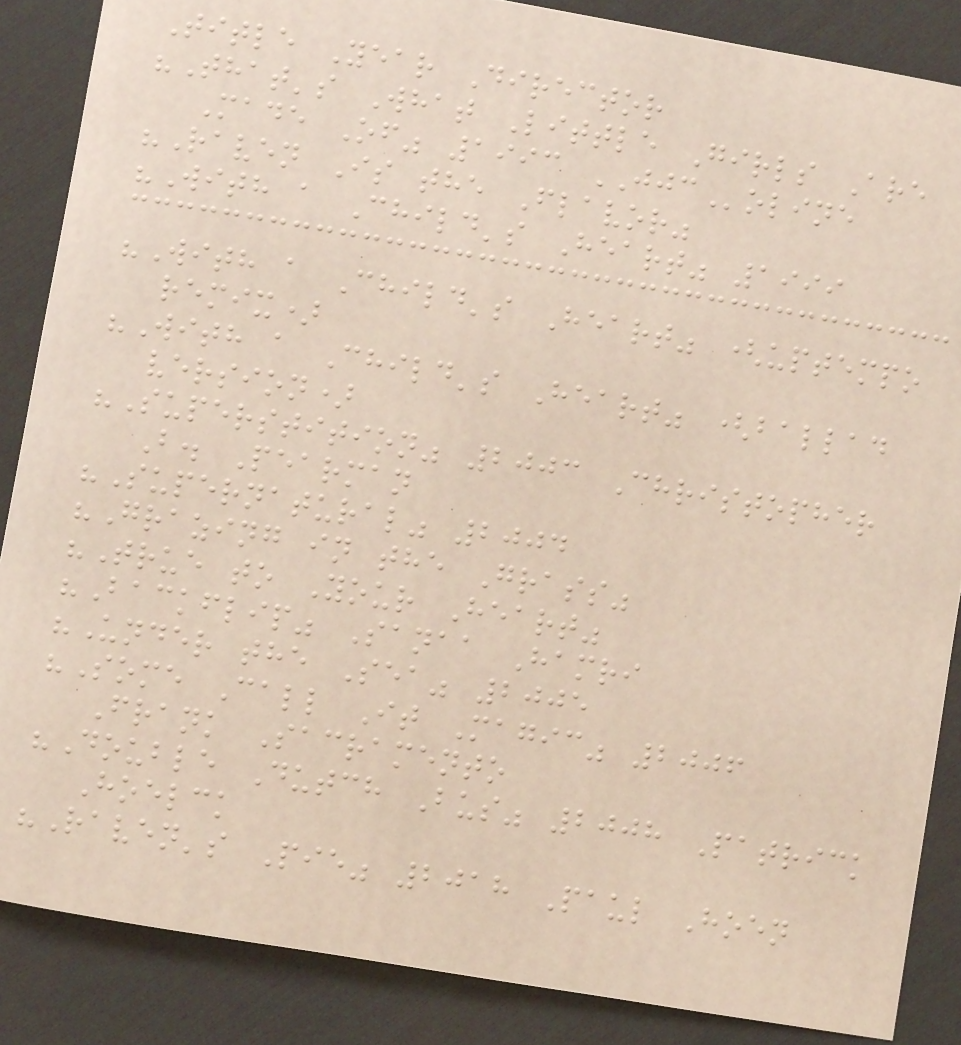Title Year Director
"That's What Little Girls Are
Made Of" 1993 JJColine
"Raven Is the Flavor"
"With a Child's Heart" 1999
"With a Child's Heart" (uptempo
remix)
"With a Child's Heart" (ballad
version)
"Superstition" 2003 Christopher
B. Pearman
"Supernatural" 2004
"Grazing in the Grass"
"True to Your Heart"
"Backflip" Sanaa Hamri
"Under the Sea" 2005
"Some Call It Magic" 2006
Frank Sacramento
"Double Dutch Bus" 2008 Patrick
Hoelck
"Raven's Pie" 2018 Paul Hoen
